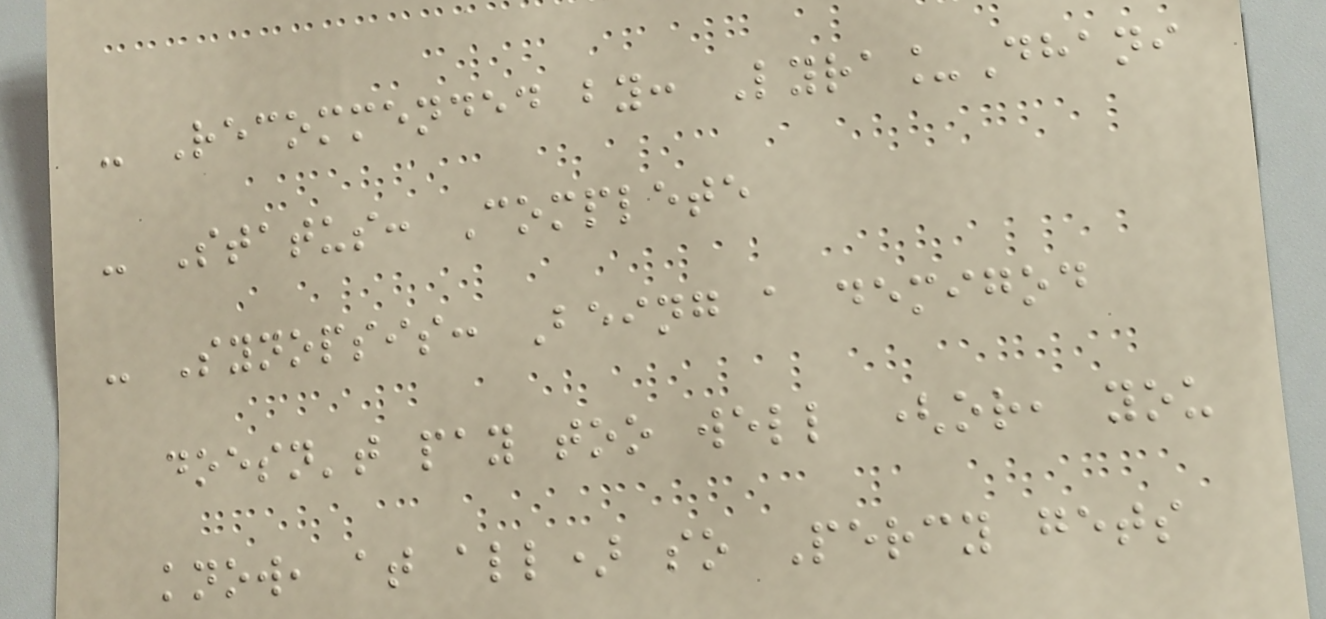- Recommended by: Lyra_Dhani
- Status: Complete
- Synopsis: Being a demigod
doesn't pay too well (or, you
know, at all) so Percy gets
